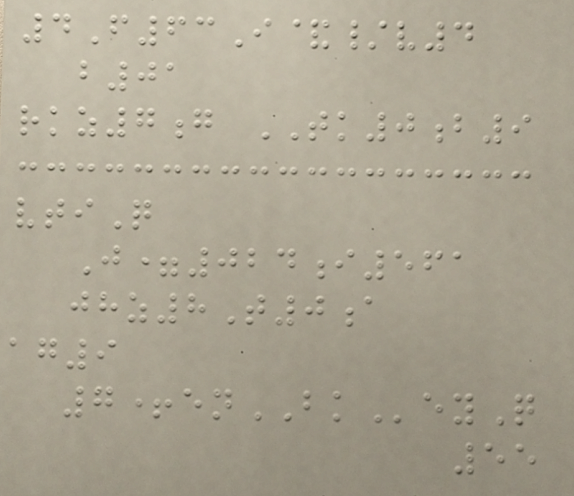4F63I&/v4
b01
rkz7g TK0b9
vtiQ
J=024i561
jhz8T0a
ag9
7+enBKeyQ
55
